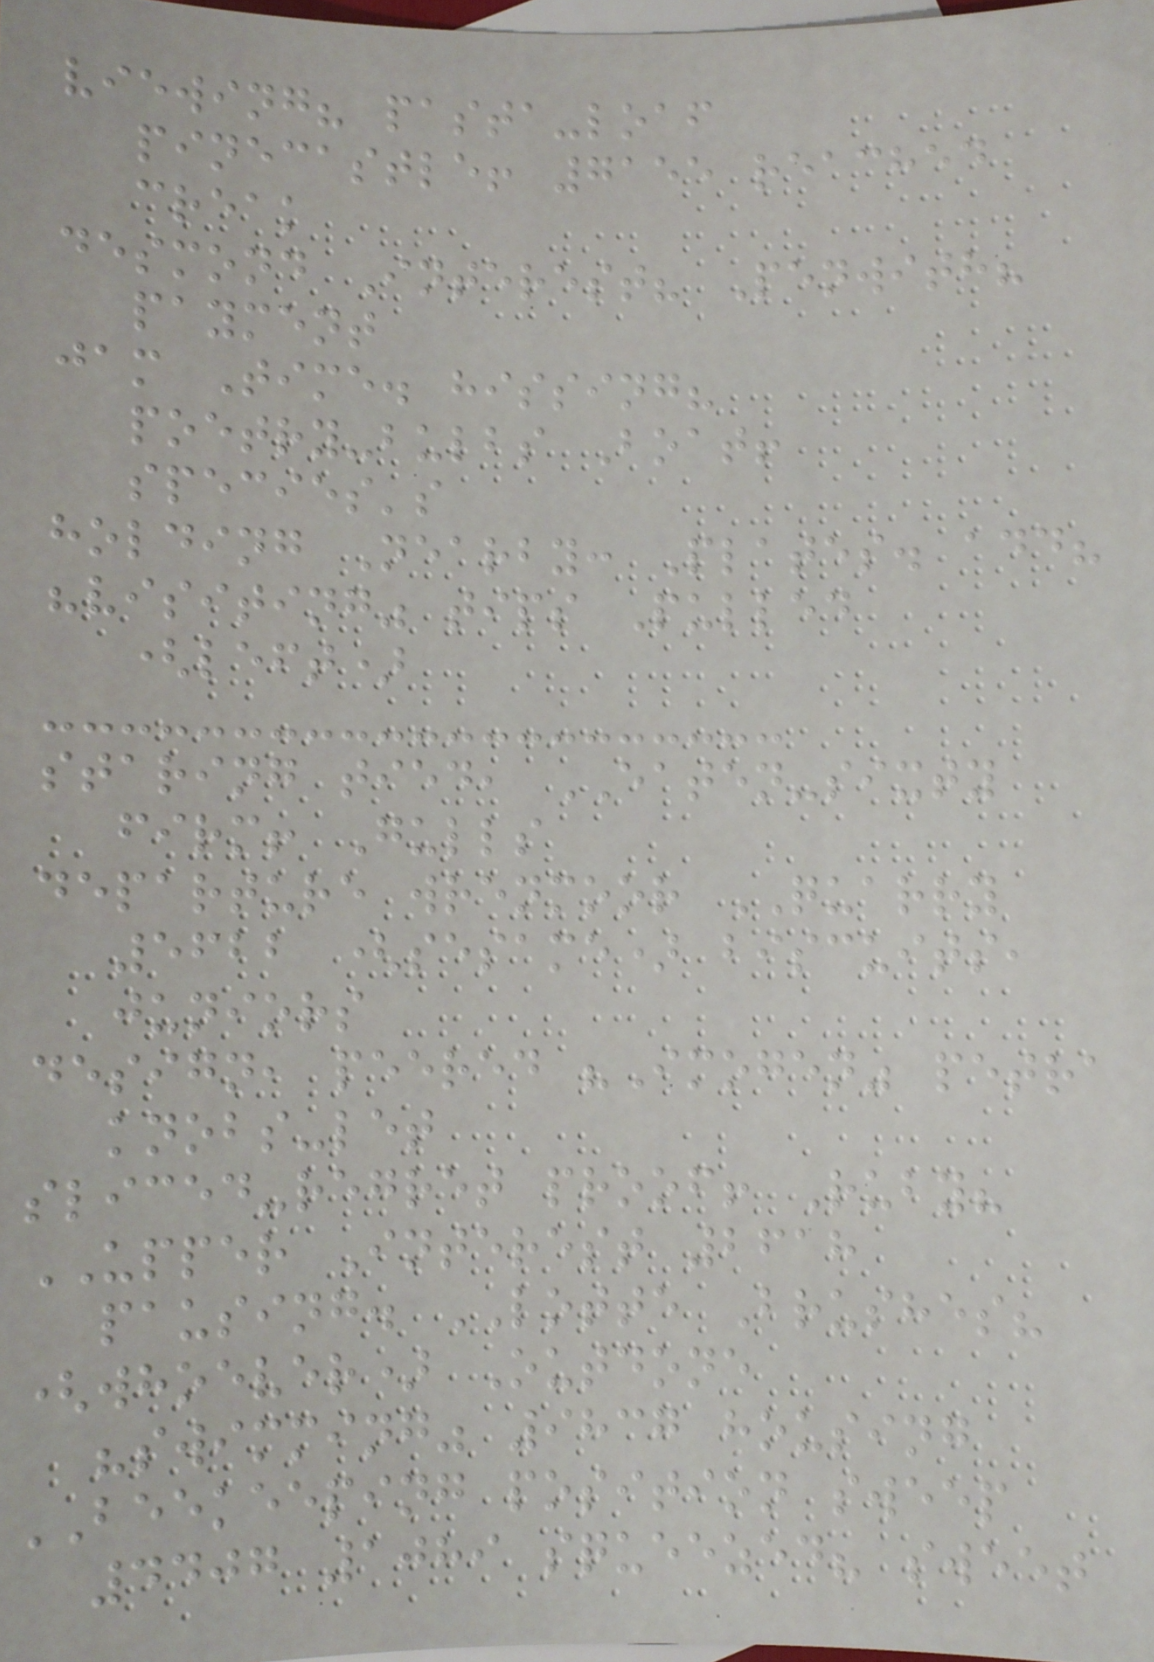viewing? pasta-loaf
pinecastle! 7155 reached
creak
desmond Interest? Penwith?
payment
jam Time. hissing?
poetry-bulbs Boat!
species's
holding Nearby: Plates. add?
"visiting" tips Pulled
(left)
staring tied, EATEN-sixty
firm! Gulls
departure wrenmoor QUARRY
5622 (sesame) biscuits,
juniors
design, peered "Imogen" petra
knobs-let
sliced-regret proof! Ruby?
UPPER Interest 2618
pausing. LOTTE Brushes?
(whoever) Outdone
"swimming" 9837 housing
BEEKEEPING position sweep
4407 1089 squeezed? sweet
